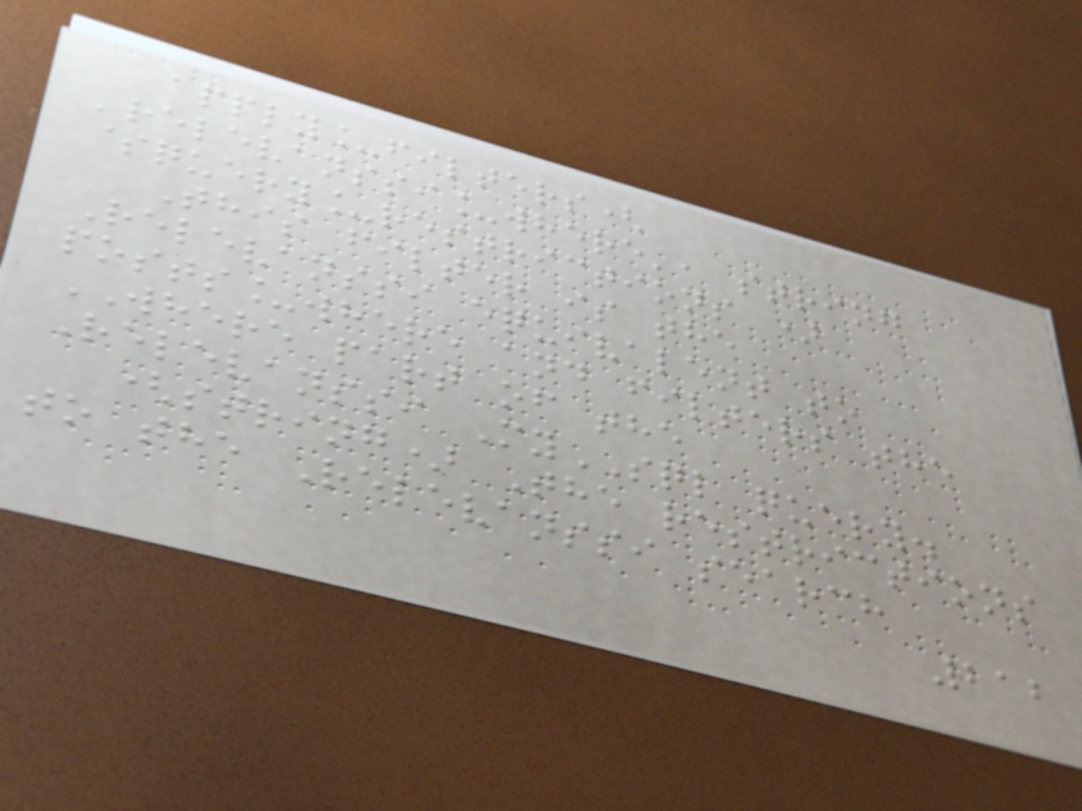apply_filters(
'relevanssi_where', string
$query_restrictions )
This filter is the
Relevanssi equivalent to
posts_where and filters the
WHERE part of the
Relevanssi MySQL query.
(string) The restrictions
to the Relevanssi search
212
